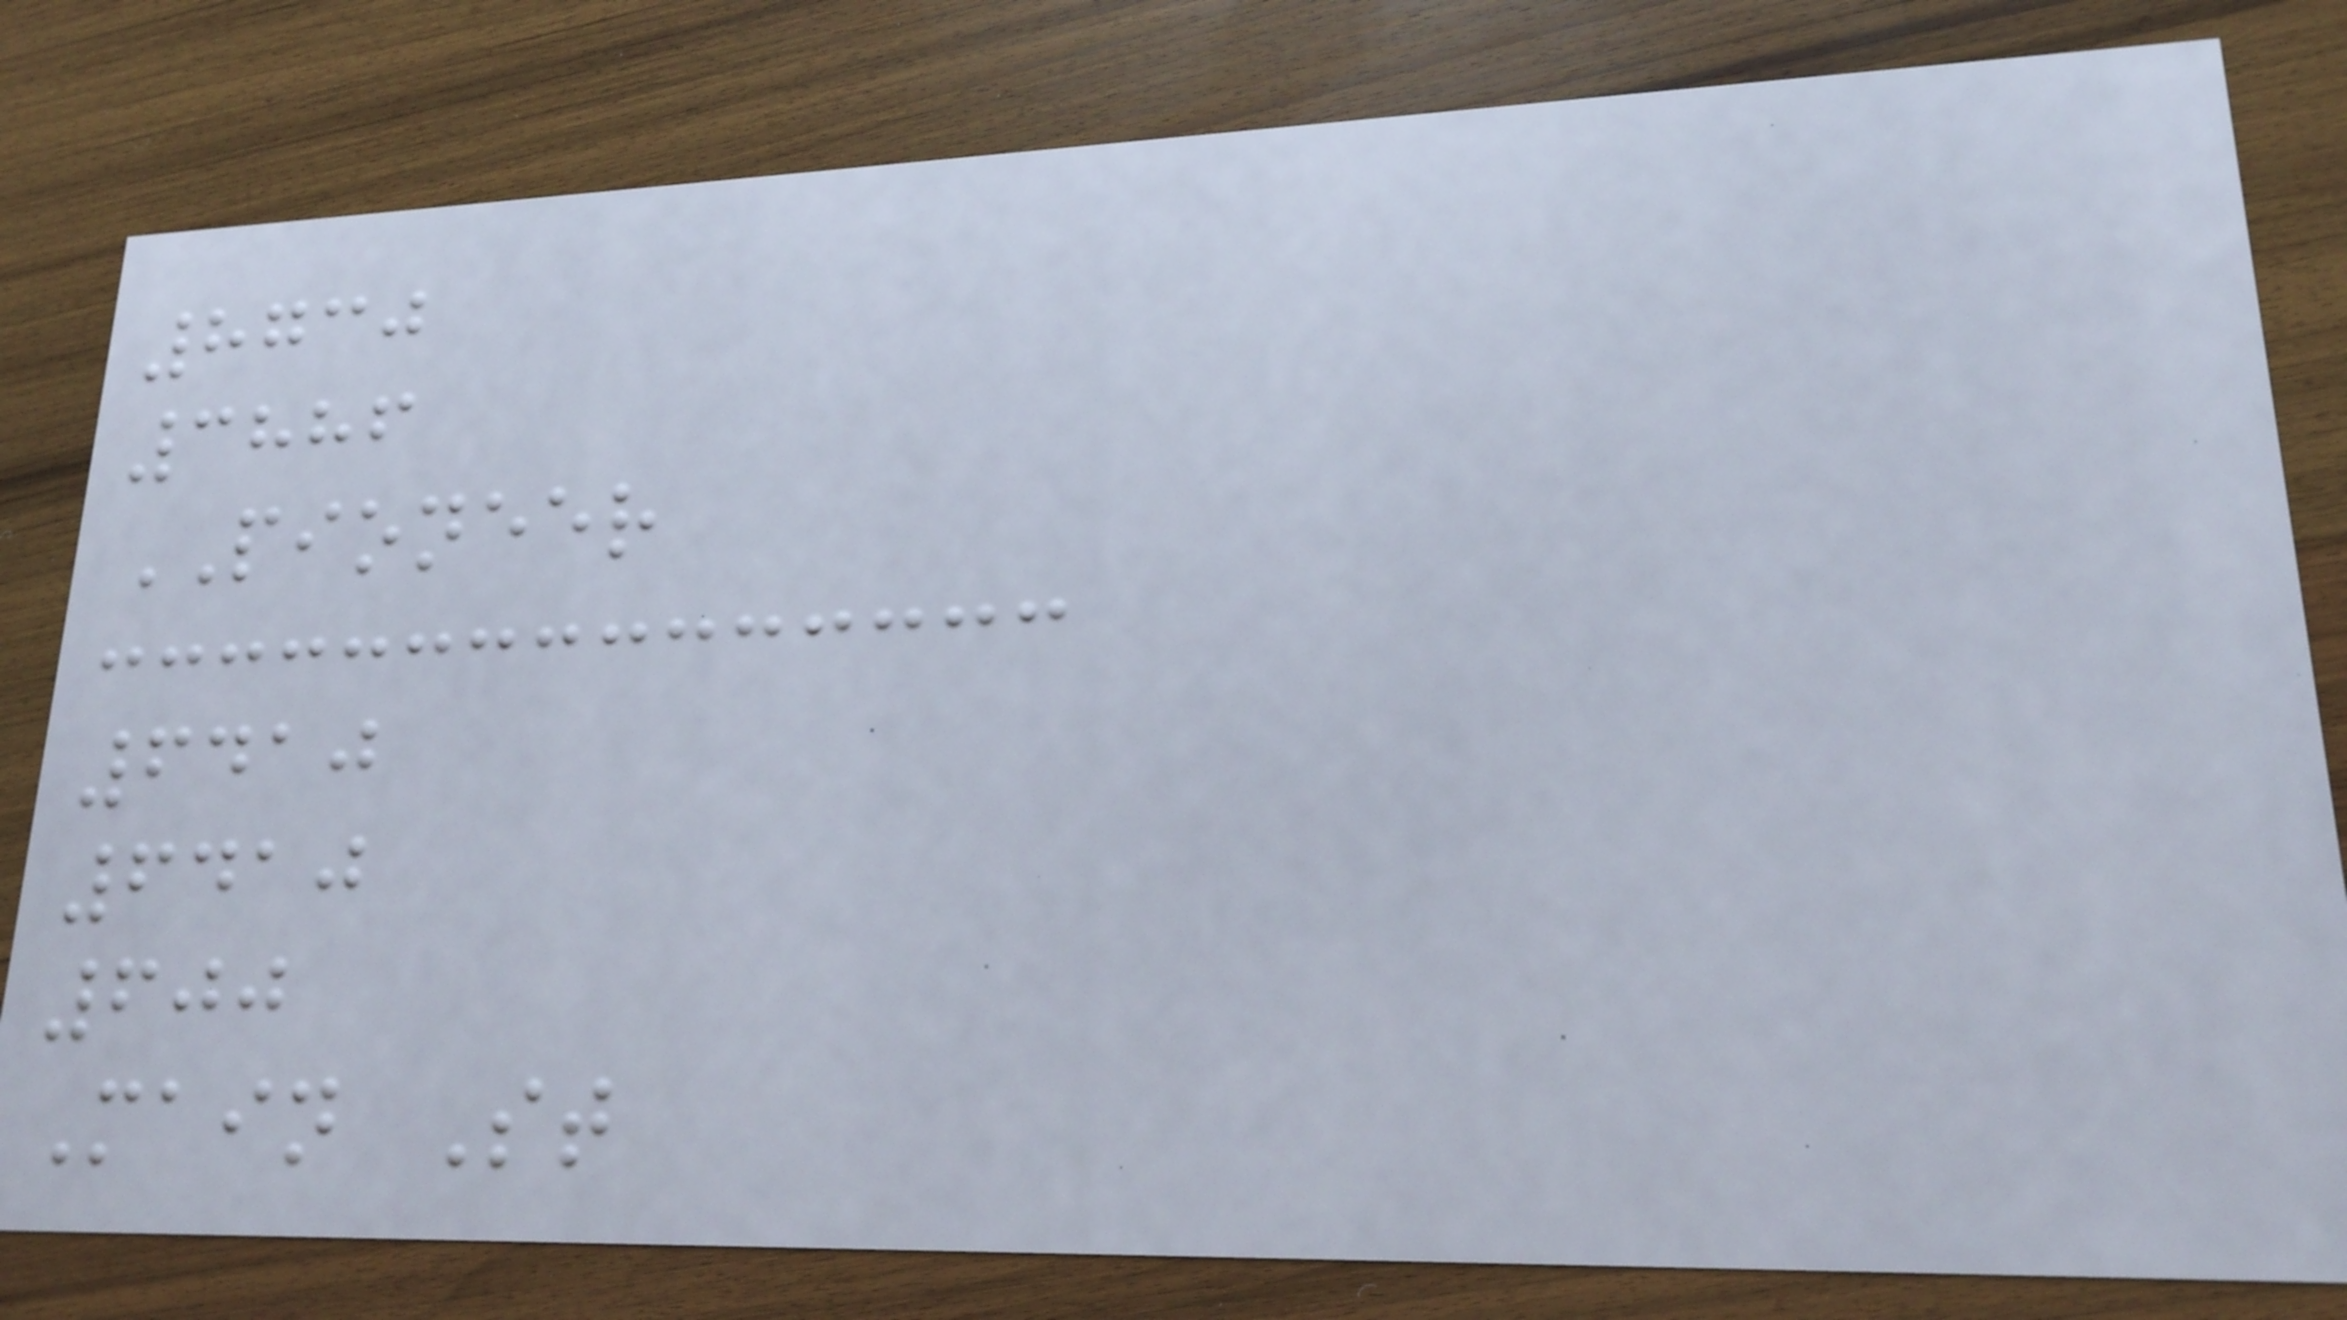8730
3886
PIONEER
6410
6410
600
Main St
